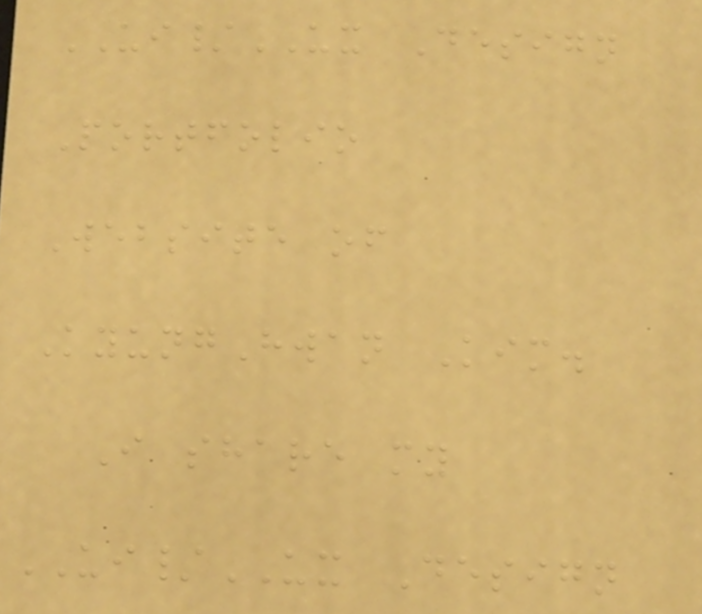UI/UX Design
Portfolio
Website of
KyungHwan Kim.
I share my
UI/UX Design
